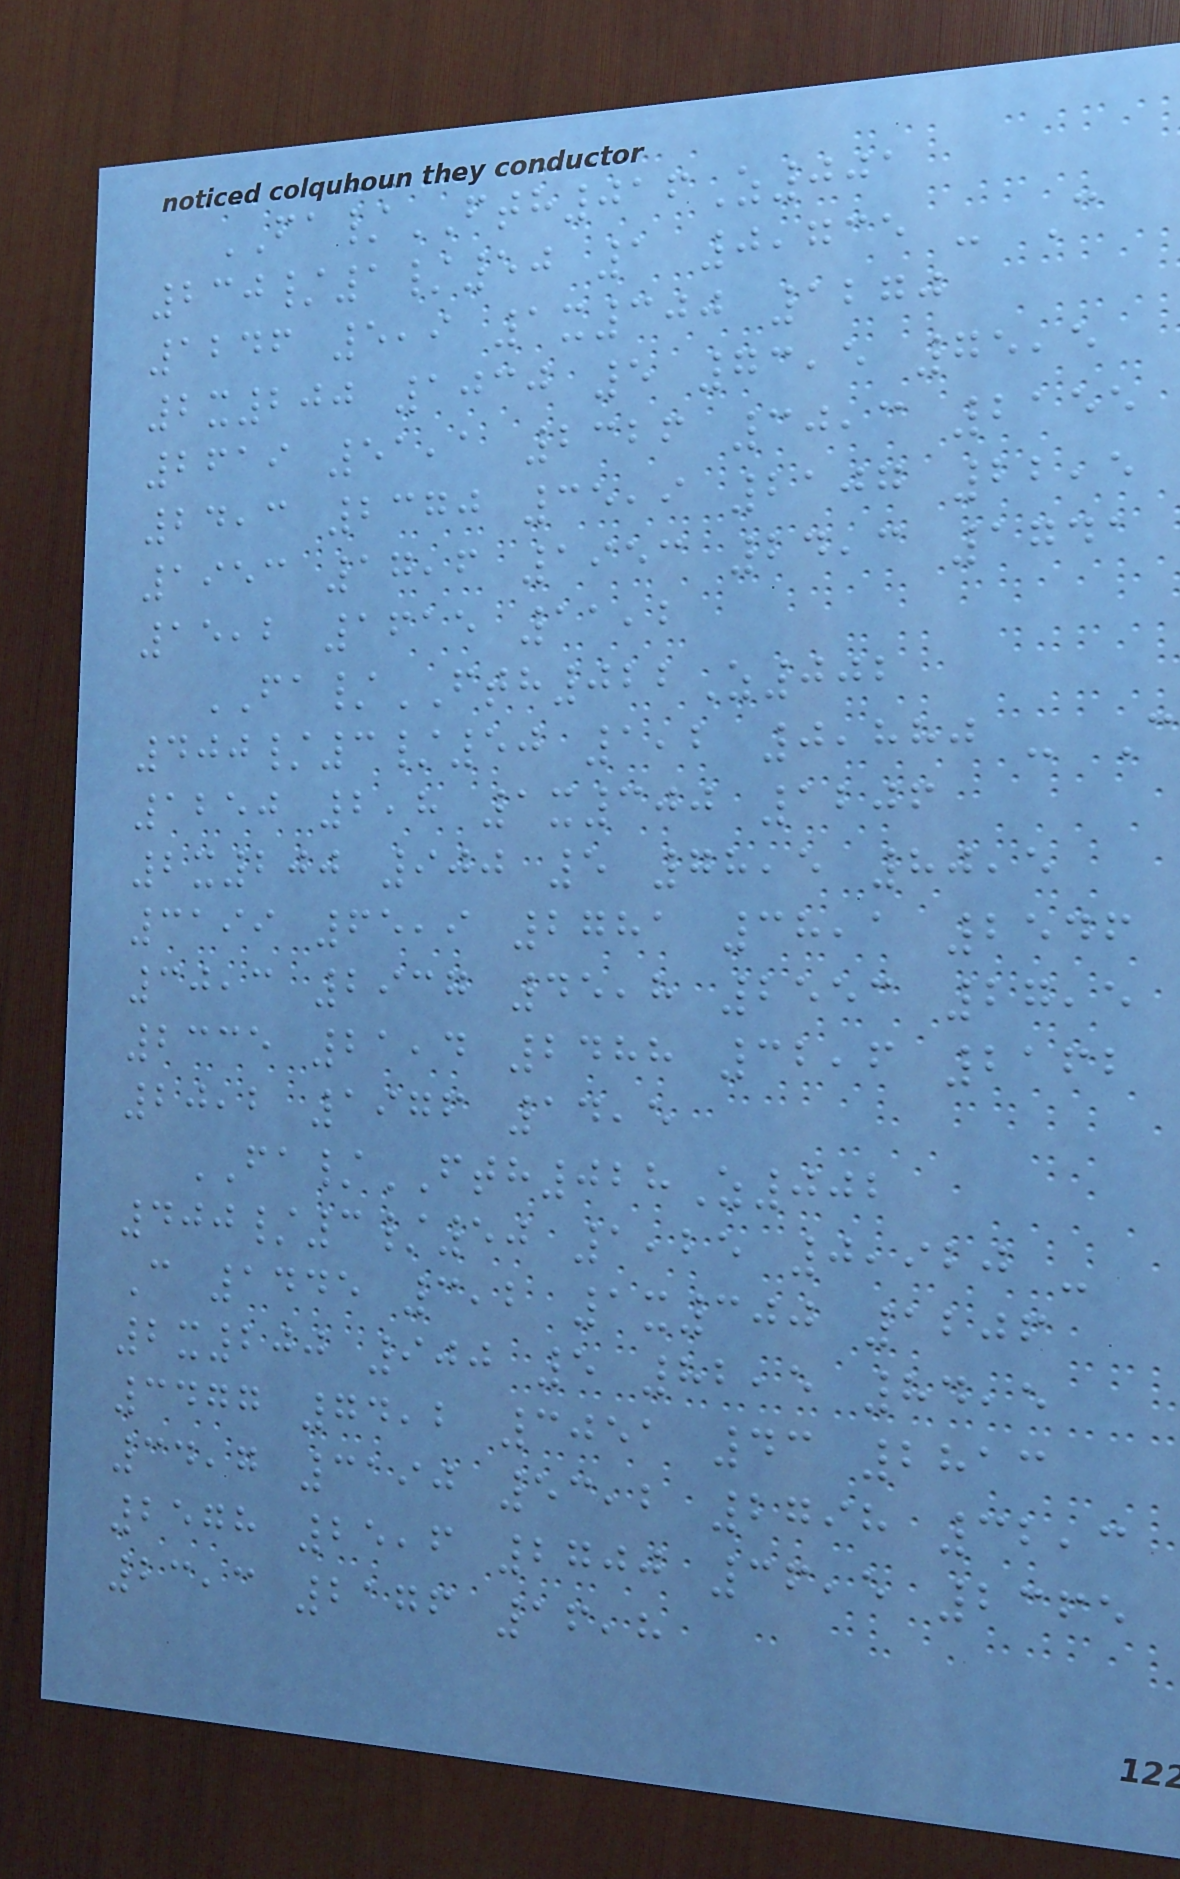FA/FTH016Z001
230/1/50 1 0,735 - C
1246 5,9 1x300 1270
2x200 1030 5 73,5 75,5
2619 51,1 2326 30,3 2155
24,3 2370 35,9 2107 22,5
1953 17,6 1953 24,3 1741
15,2 1615 11,2
FA/FTH022Z002
400/3/50 1,2 0,880 - C
1250 2,8 1x300 1206
2x200 900 5 78,5 80,5
3199 65,9 2781 38,1 2546
30,3 2937 45,8 2553 27,5
2335 21,4 2488 32,6 2162
20,2 1976 14,5
FA/FTH028Z002
400/3/50 1,25 0,920 -
C 1445 3,2 1x300 1206
2x200 900 5 82,5 84,5
3477 74,2 3051 43 2813
34,7 3190 53,2 2798 32,3
2578 25,6 2700 36,5 2365
23,3 2176 16,8
